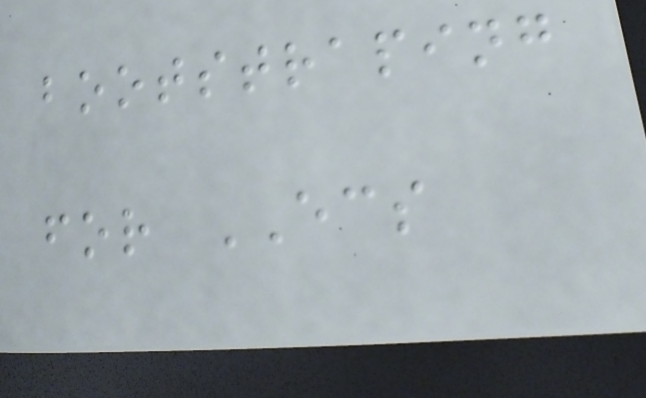bootstraping
for ECS
